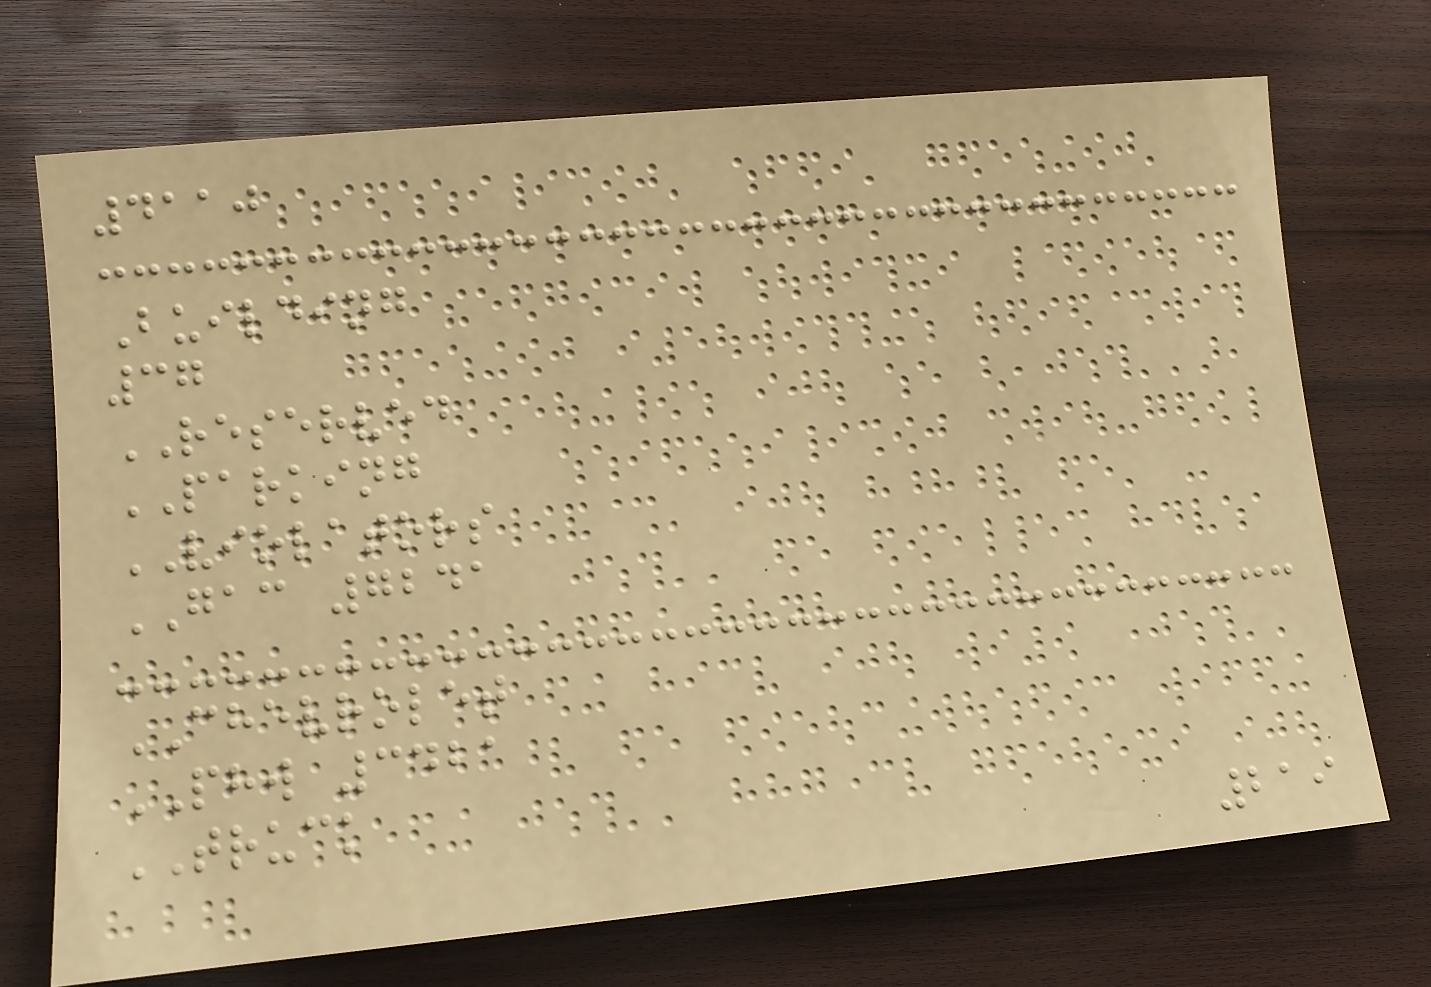4110
Building
37
RESERVED
PARKING
VIOLATORS
GAC 7241
CHEVROLET
PHW 3421
TRUCK
219
